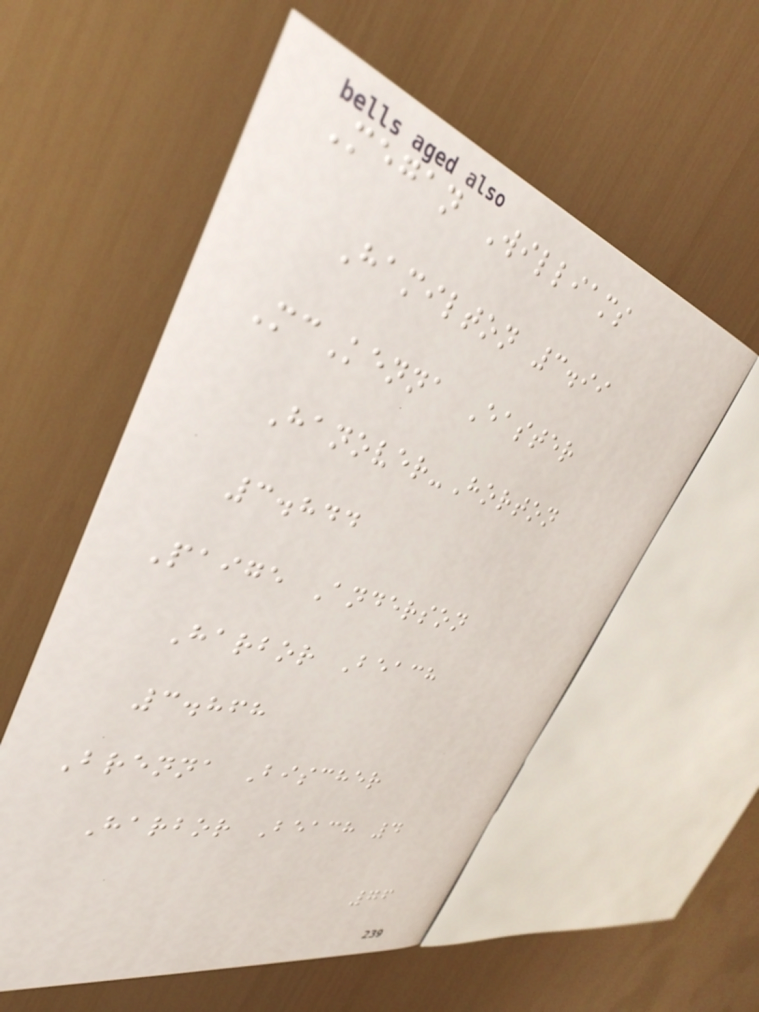Megan Williams
Hamilton 3.99
McKenna Easter
Hanover-Horton
3.844
Paige Anderson
Harbor Beach
3.868
Brenna Bischer
Harbor Beach 4
76
